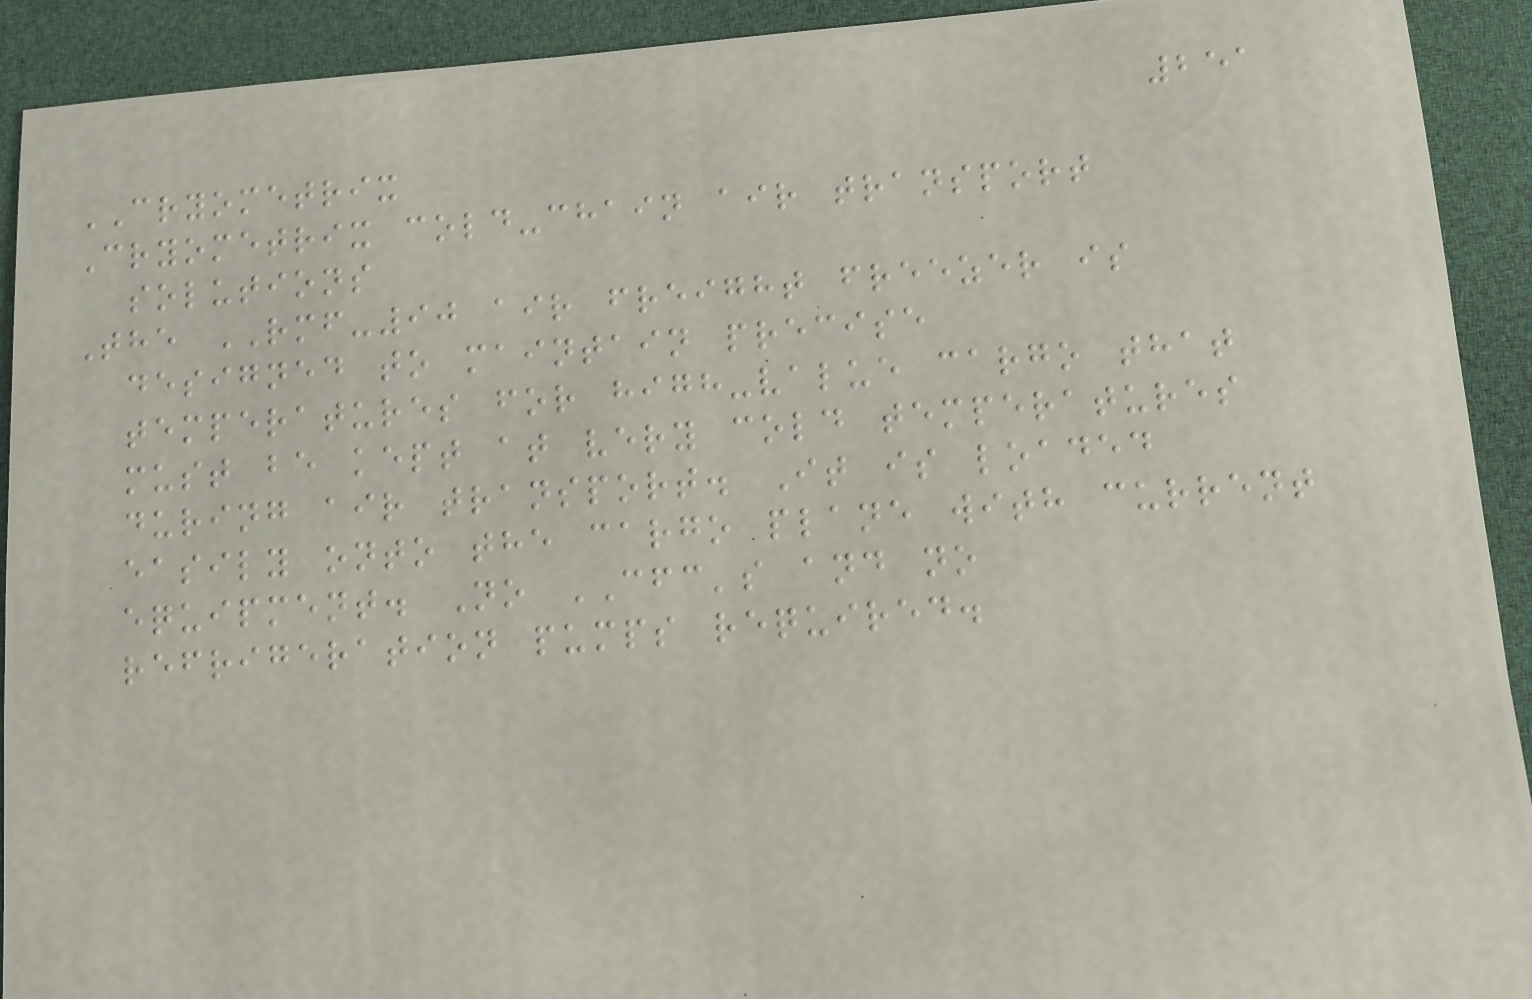251
CRYOMETRIX
Cryometrix cold-chain air transport
solutions
The RMF-90 air freight freezer is
designed to maintain precise
temperatures for high-value cargo that
must be kept at very cold temperatures
during air transport. It is loaded
easily onto the cargo plane with current
equipment. No CFC's and no
refrigeration pumps required.
